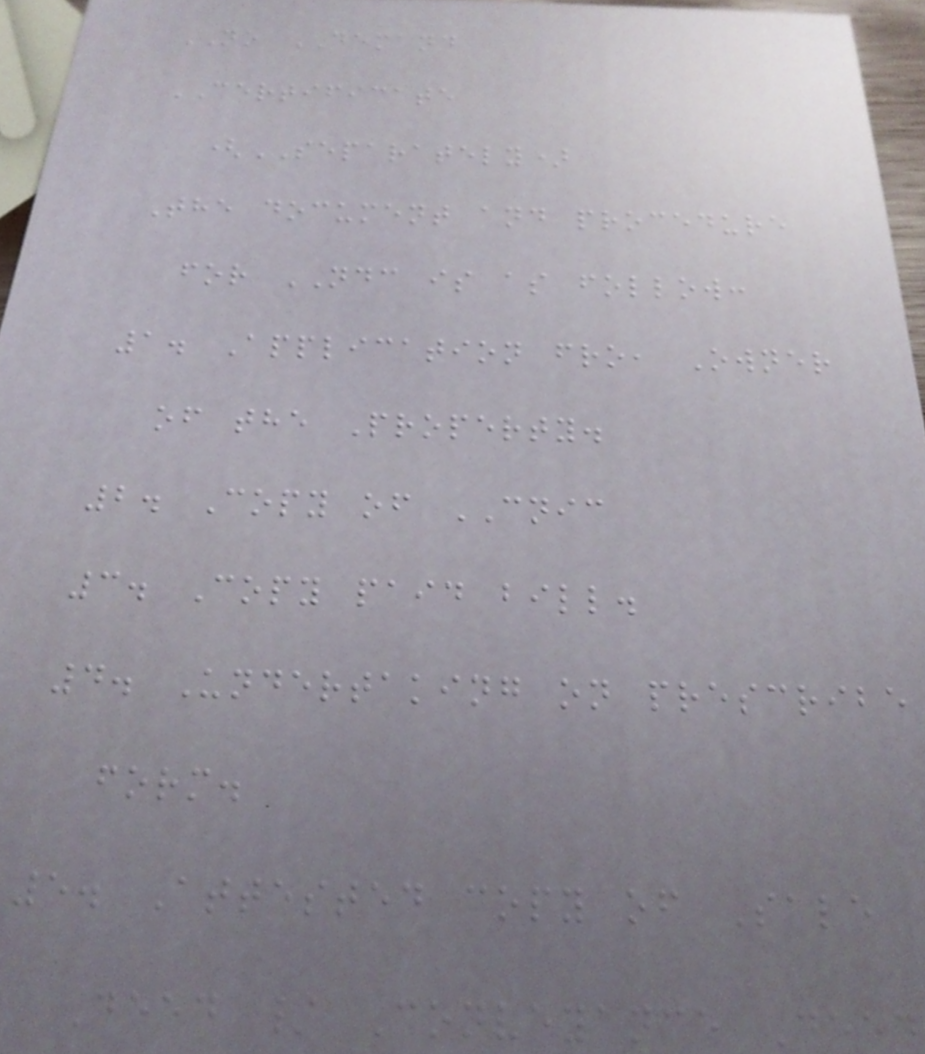NO DEMAND
CERTIFICATE
(SEPARATELY)
The document and procedure
for NDC is as follow:
1. Application fro, Owner
of the Property.
2. Copy of CNIC
3. Copy paid bill.
4. Undertaking on prescribe
form.
5. Attested copy of Sale
Deed / Conveyance Deed
